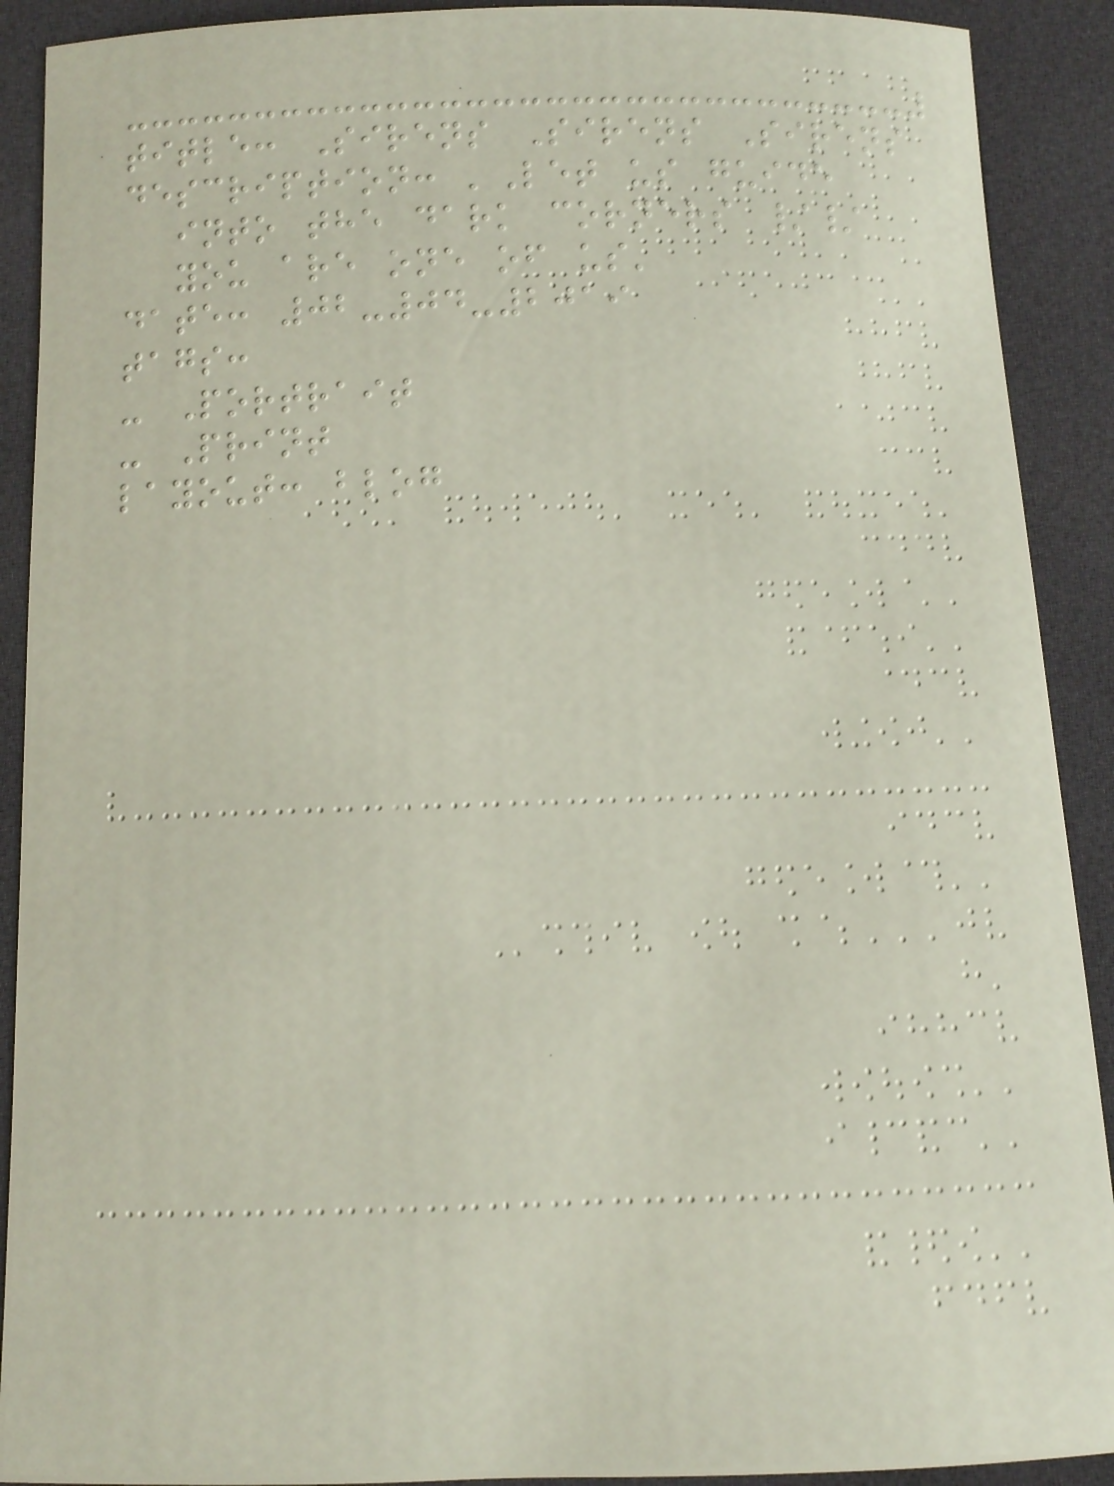title: Sirens Sirens Sirens
description: 'Let us guide
into the dark corners //
you are one of us'
date: 02-04-2019
tags:
- Portrait
- Print
layout: blog
